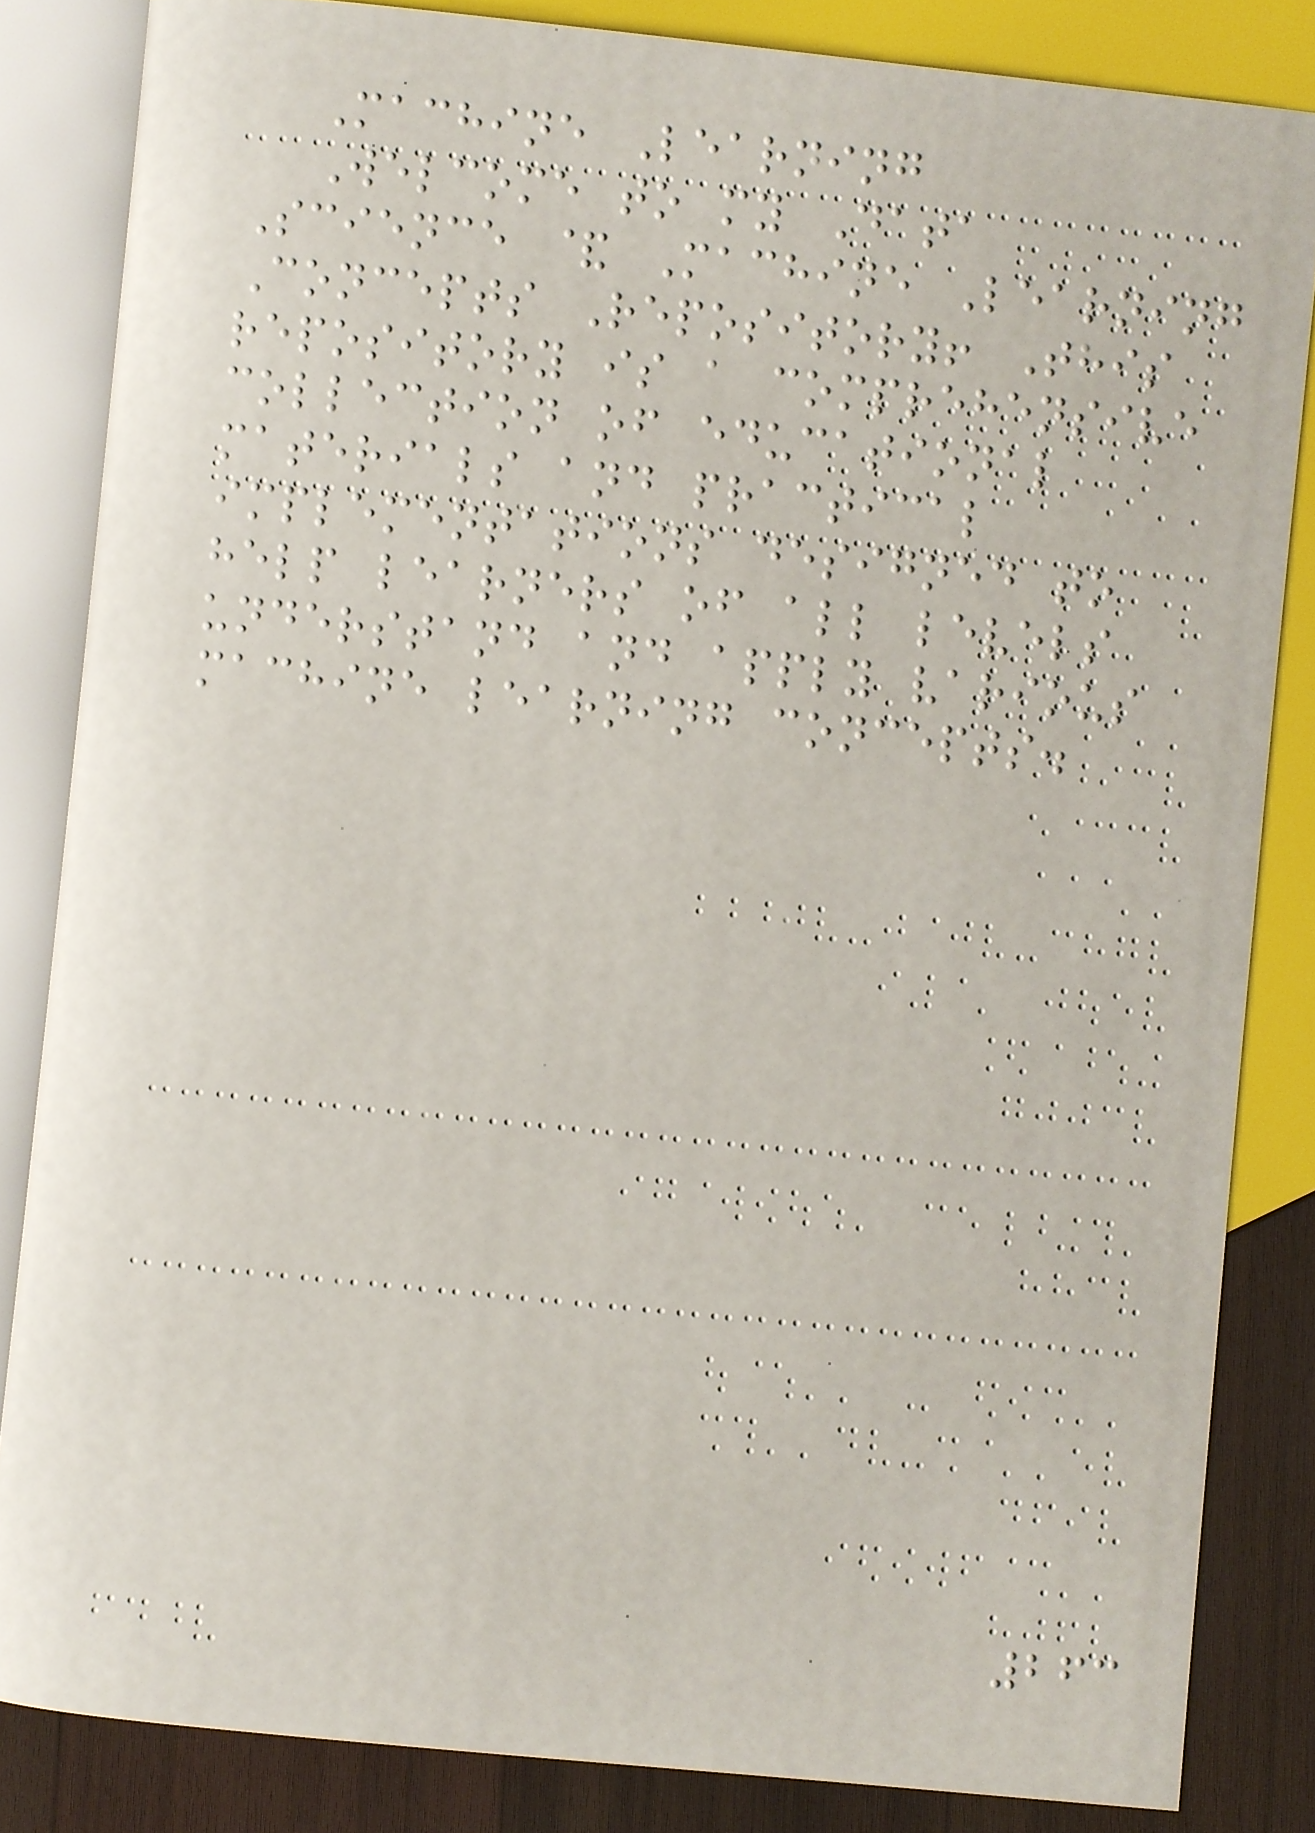Machine Learning
Welcome to my Data
Science & Machine Learning
Concepts Repository! This
repository is a comprehensive
collection of educational
materials and practical
implementations designed to
help learners of all levels
understand and apply various
machine learning concepts.
263
